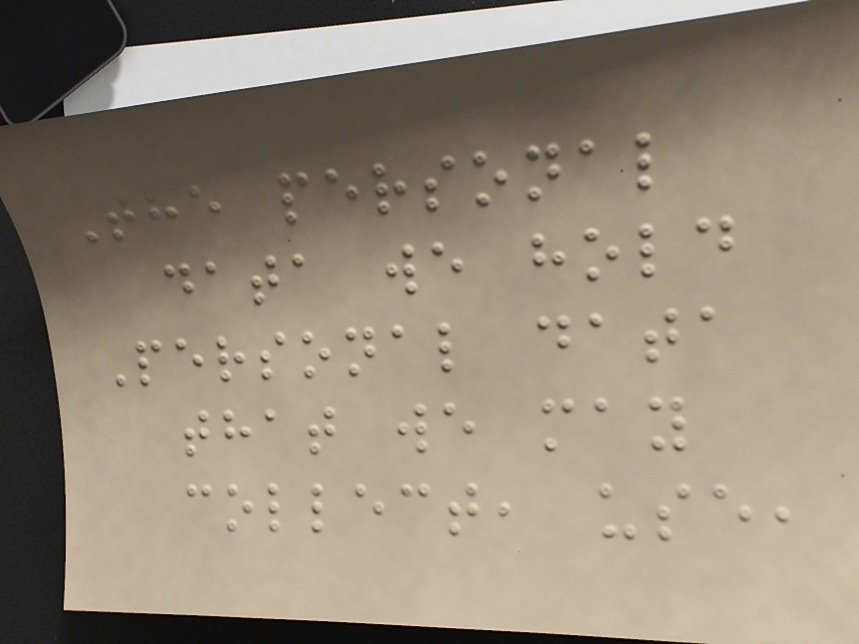The personal
data we hold
Personal data
that we may
collect, use,
